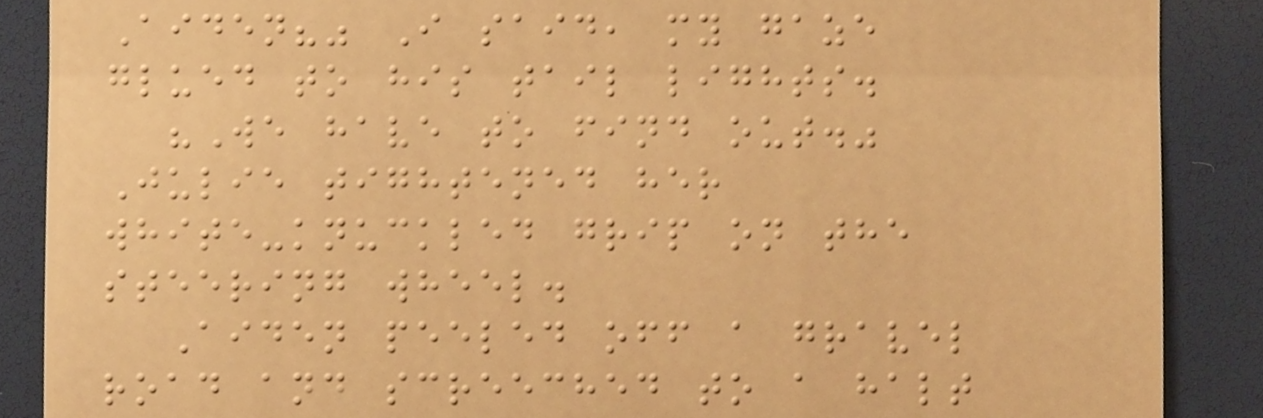Aiden?" I said, my gaze
glued to his tail lights.
"We have to find out."
Julie tightened her
white-knuckled grip on the
steering wheel.
Aiden peeled off a gravel
road and screeched to a halt
